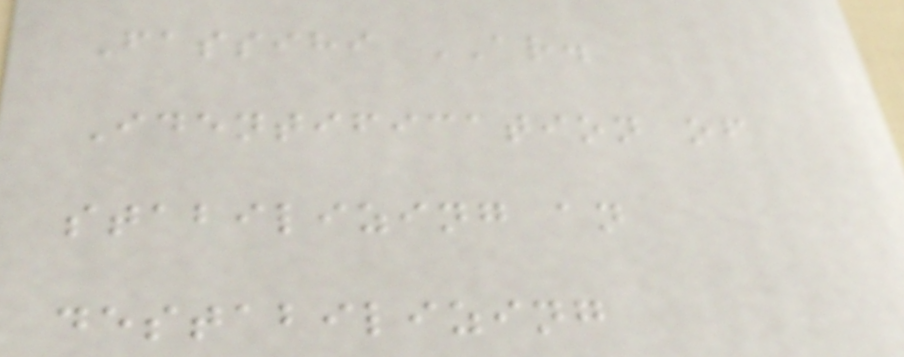Fassihi AR.
Identification of
stabilizing an
destabilizing
